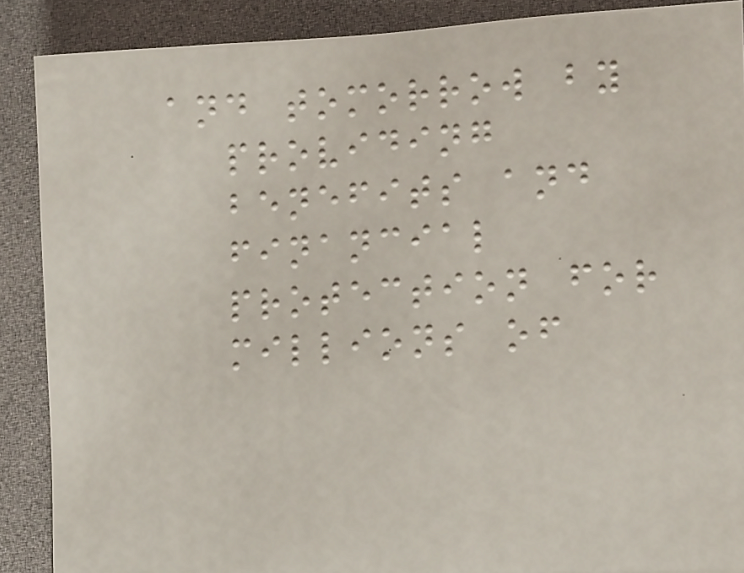and tomorrow by
providing
benefits and
financial
protection for
millions of
